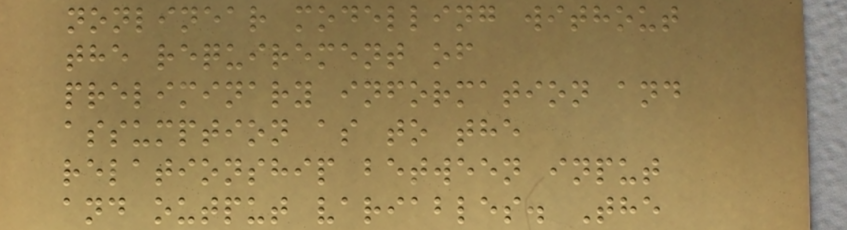nonlinear modelling without
the requirement of
preliminary information and
assumption as to the
relationship between input
and output variables. The
